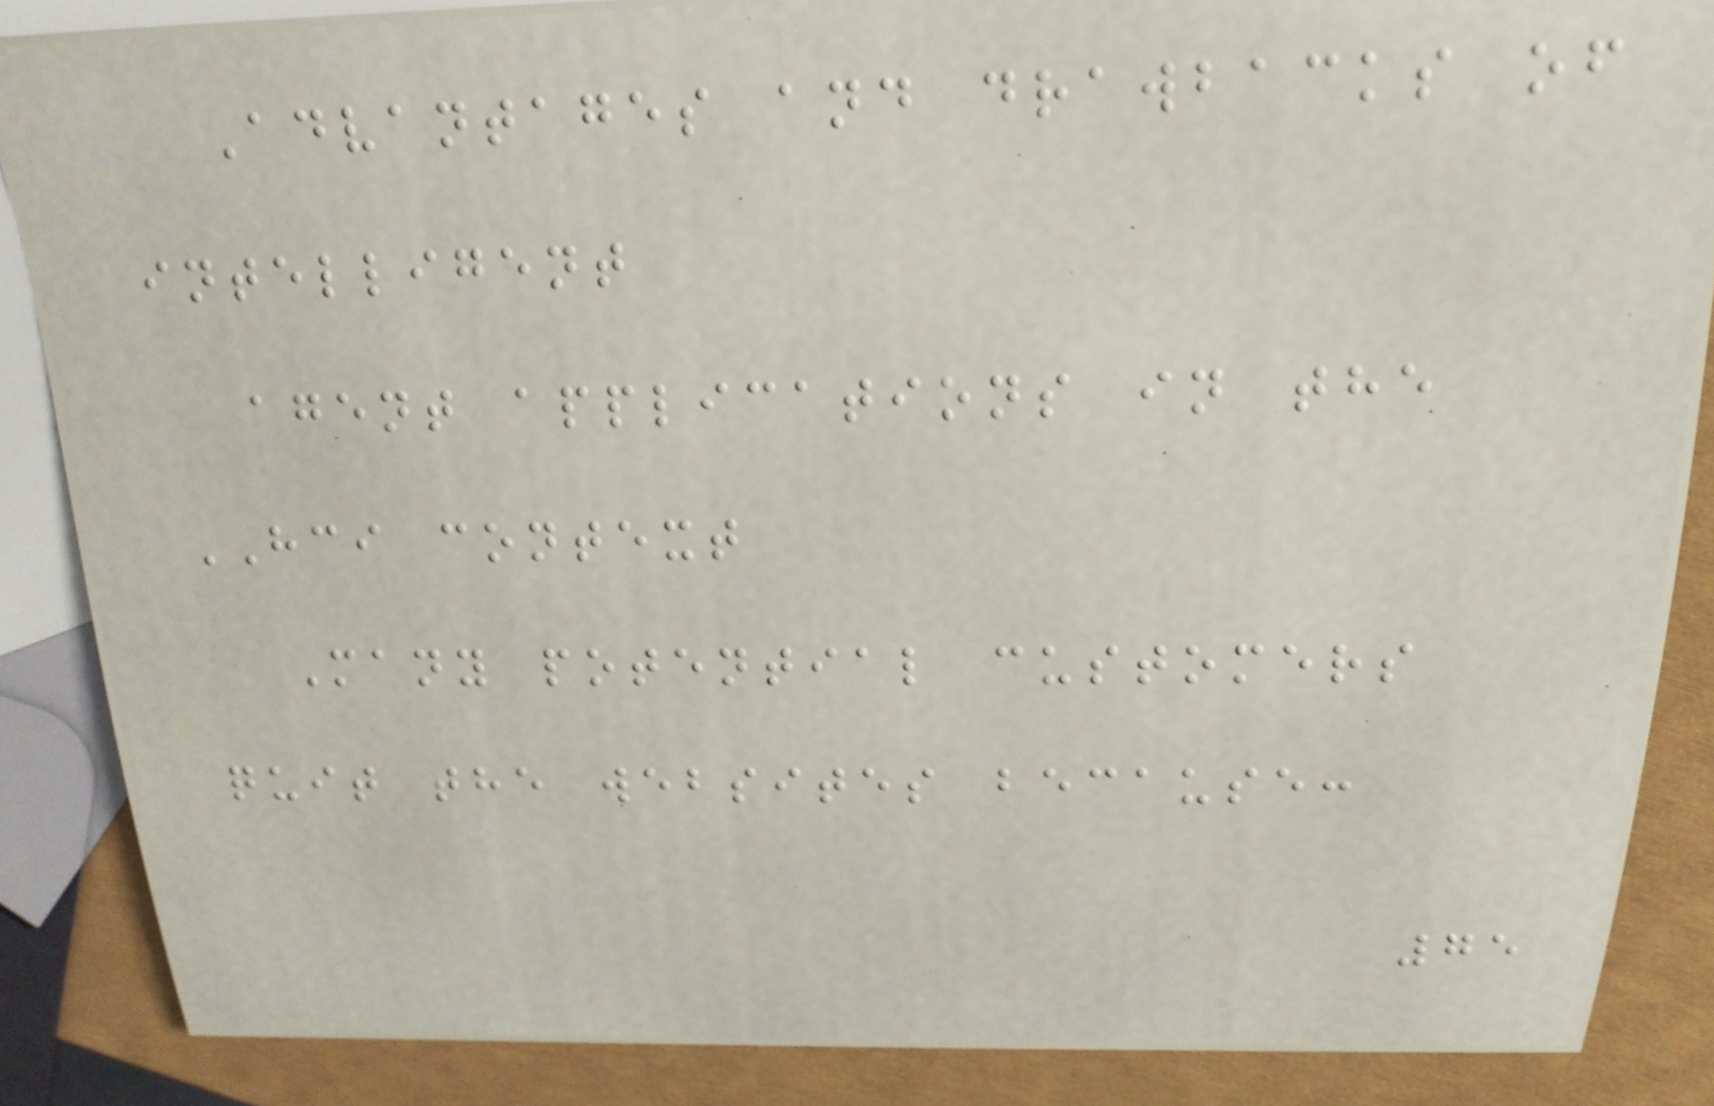Advantages and drawbacks of
intelligent
agent applications in the
HCI context
Many potential customers
quit the websites because:
75
